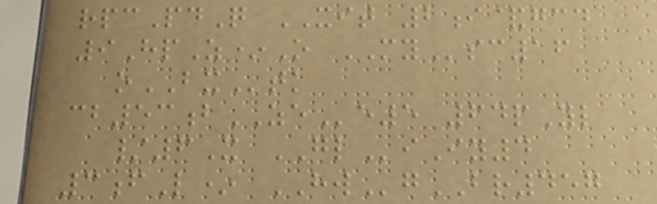rpcPdQ XIT 2i&gcd
9HpZ*O MYsc16
oBXtk
cb53bZEe5 64pYl
/6X GLiIy4
3fL* HWgBR457
